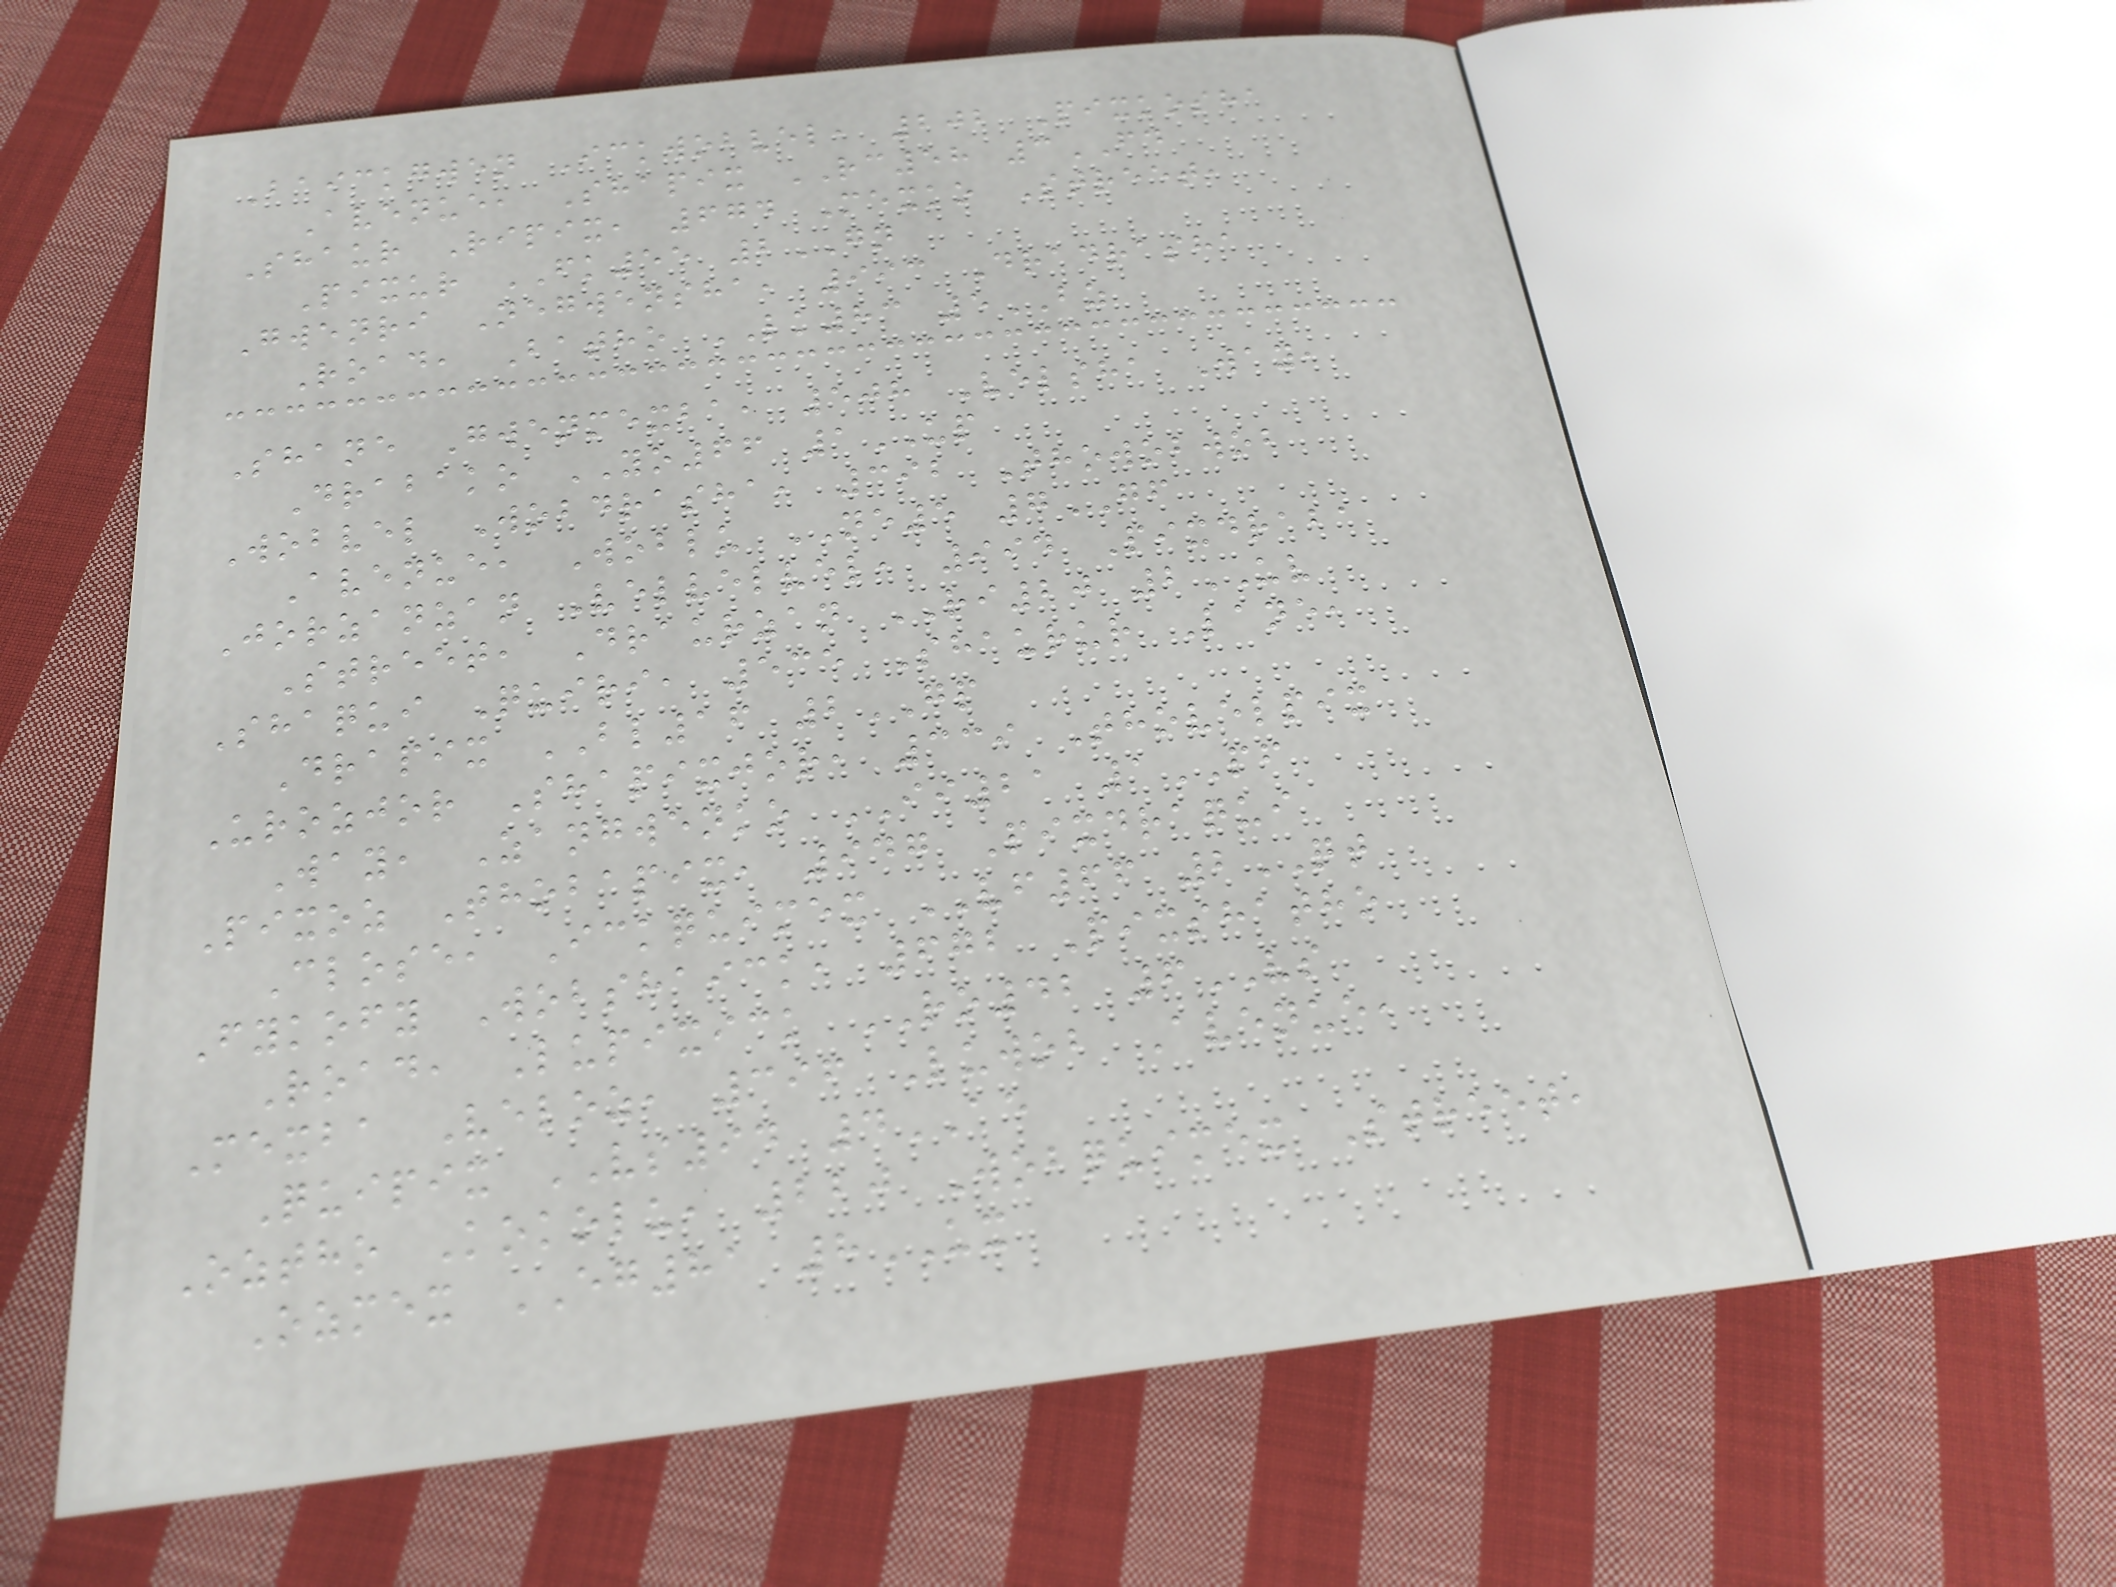Baickgwen Ickwobvel, 202 Pixkosha
Avenue, Shapix RC58 3FD
Shaur Ripix, 674 Mexko Street,
Pixur FK55 2GN
Gwenri Negwensha, 993 Dradrasha
Road, Batho LK83 5BZ
Shane Gwenmexba, 508 Velsha Way,
Drabako YO66 1UP
Wobvel Wobdrasha, 392 Thowobwob
Avenue, Woblu NE5 7GF
Jorzanzan Velvelvel, 994 Pixdraba
Street, Draurzan RI20 2UV
Shaqui Quiri, 535 Shaurur Lane,
Drapix BL16 2GP
Urozjor Shapixjor, 339 Thovelpix
Way, Zangwenko II21 1PF
Pixoz Thobapix, 947 Pixdraqui
Close, Ickquimex VF66 2QT
Fykofy Wobshaick, 672 Pixshatho
Road, Lupixick RO42 6VS
Mexba Veloz, 396 Luwob Avenue,
Quipix VS94 4AE
Oztho Kokolu, 220 Wobquimex Street,
Ozmex EG81 8UX
